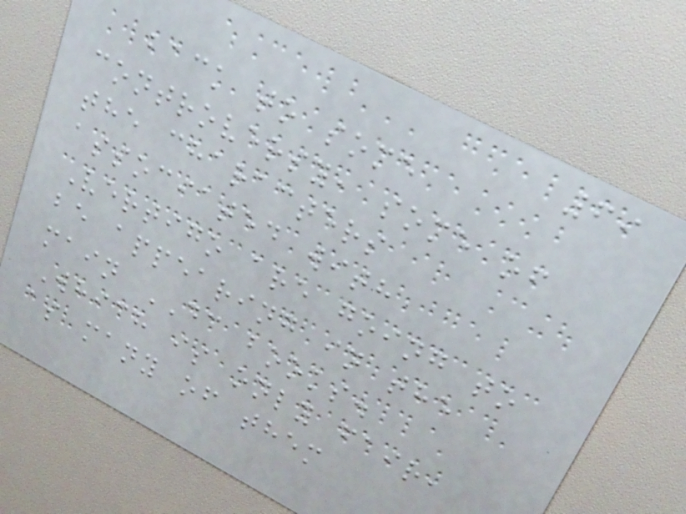69
back to some
controversy, some of
the characters
associated with
Vertigo are going to
be appearing in the
main DC books.
Which is only fair,
as many of them
